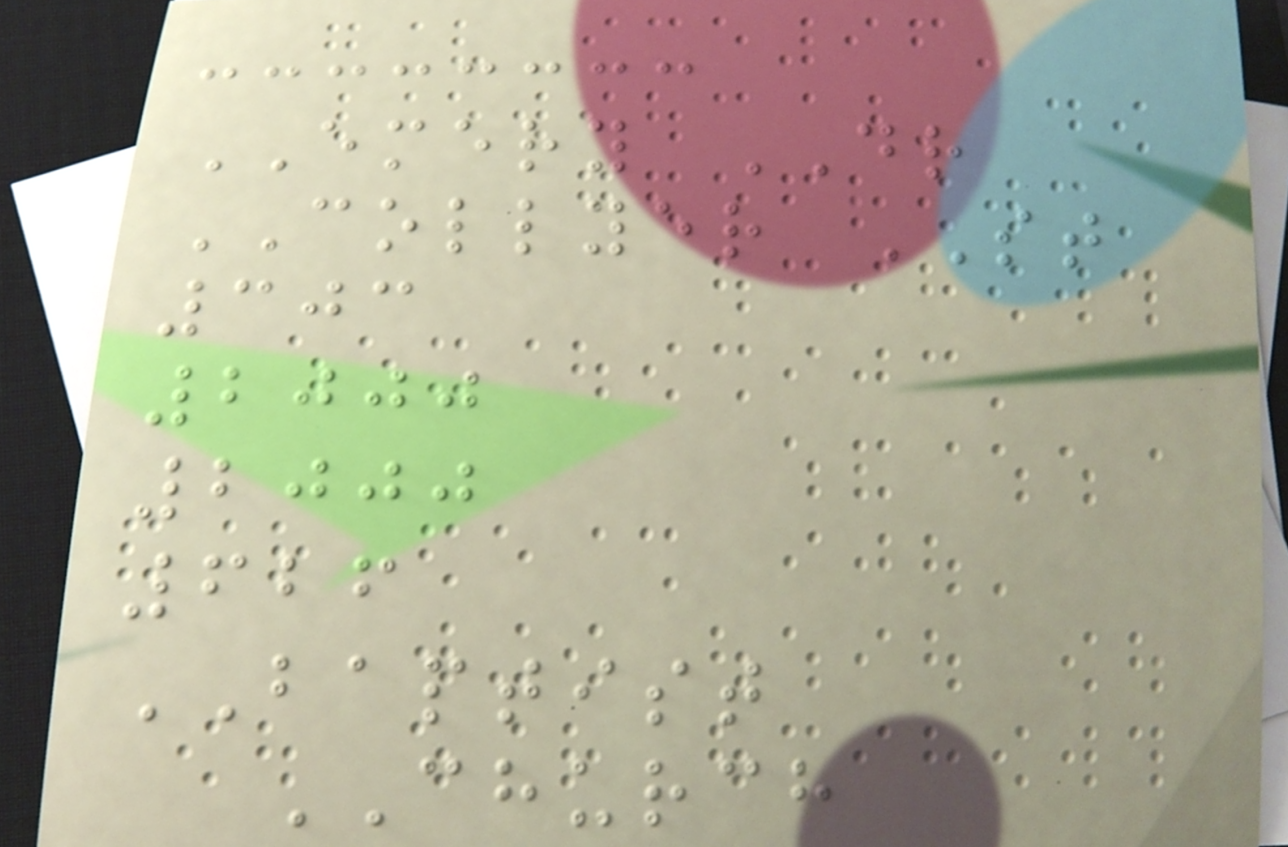EMERY DR
COLLYER ST
303
2000
2000
626
BAPTIST
CHURCH
